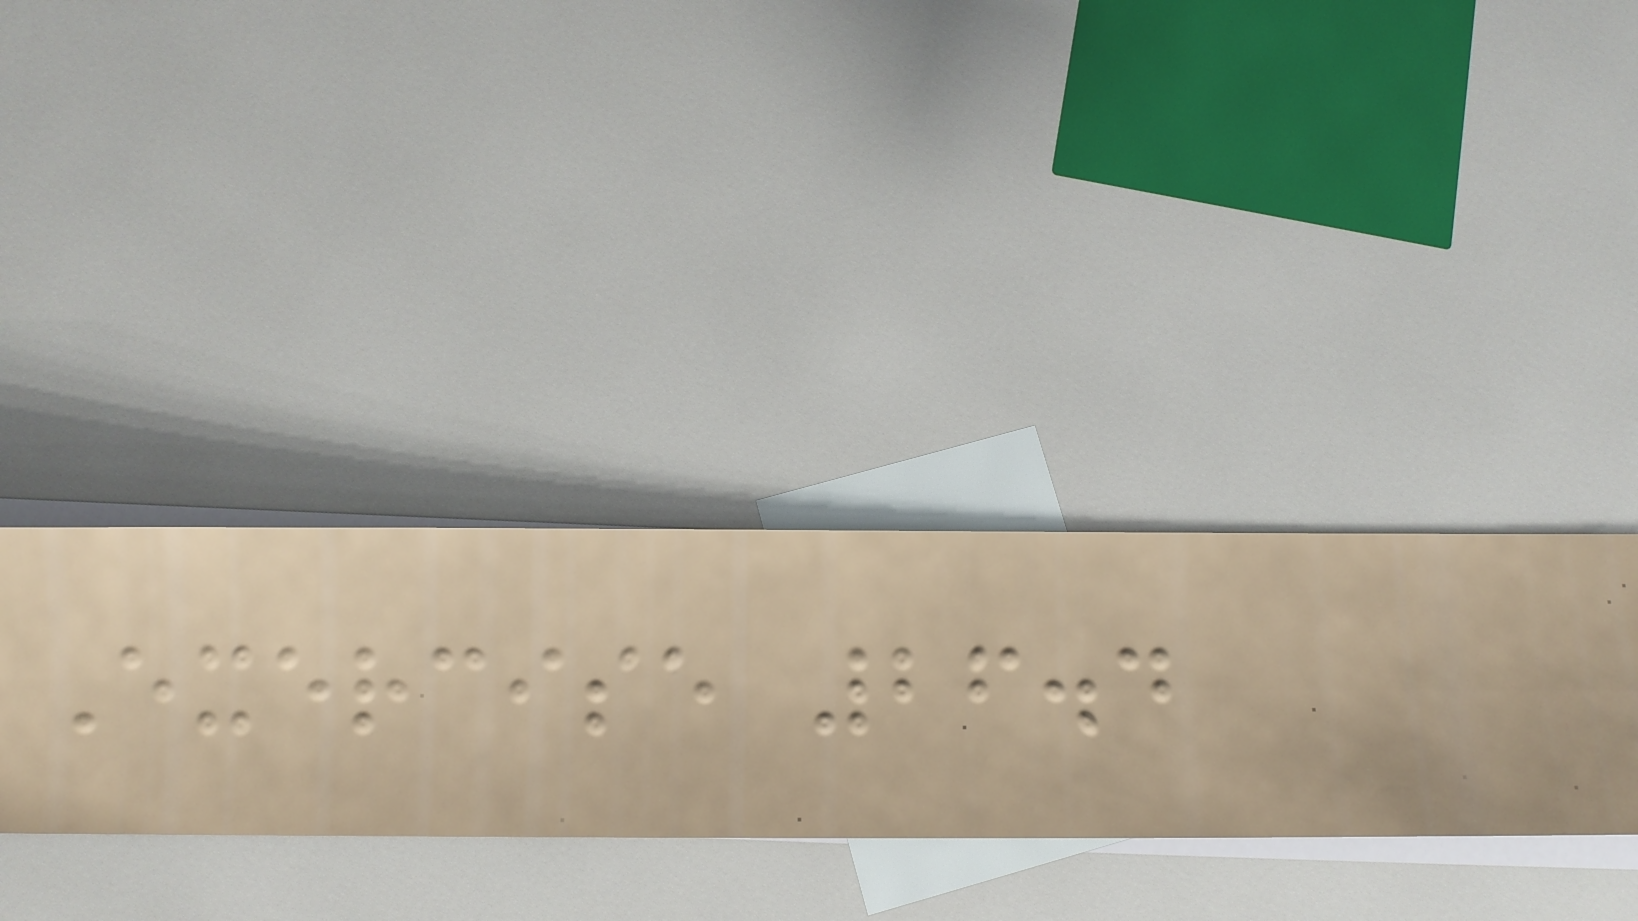Exercise 26.4
